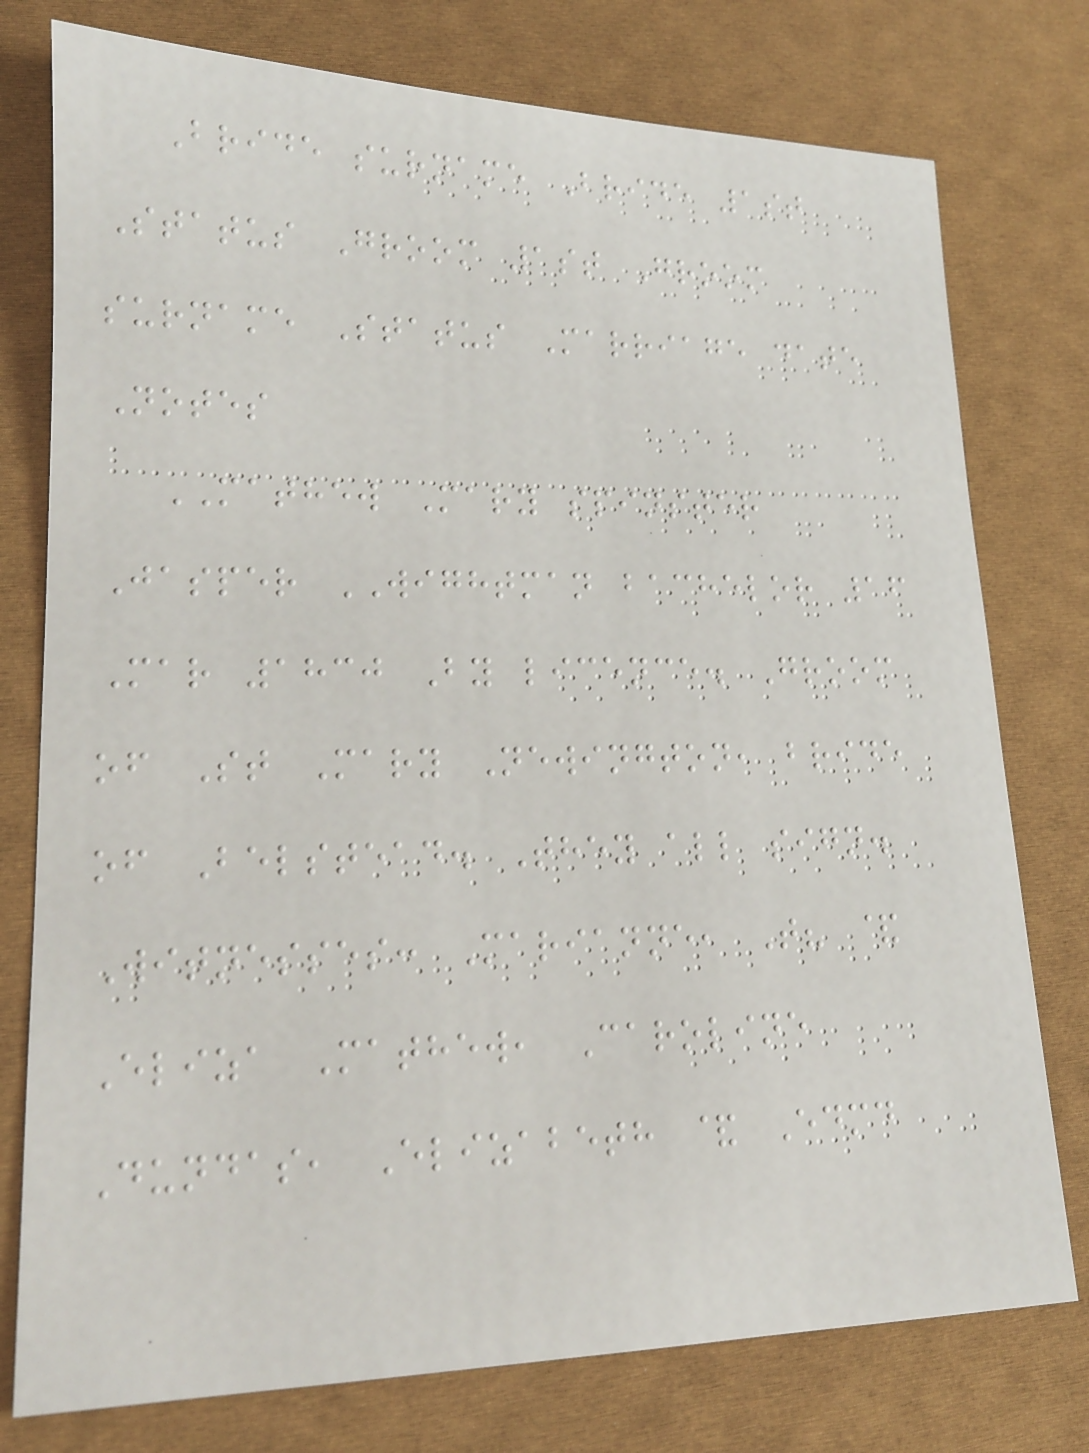Bride surname Bride 1st
Status Groom 1st Groom
surname Status Marriage date
Notes
MATHEW Mary spinster
Jasper WIGHTMAN bachelor 16
Mar 1830 By licence. Groom
of St Mary Newington, bride
of Belstead. They all sign.
Witnesses: Marianne, T? &
Eliza Mathew, Caroline
Dundas, Elizabeth & Edmd
